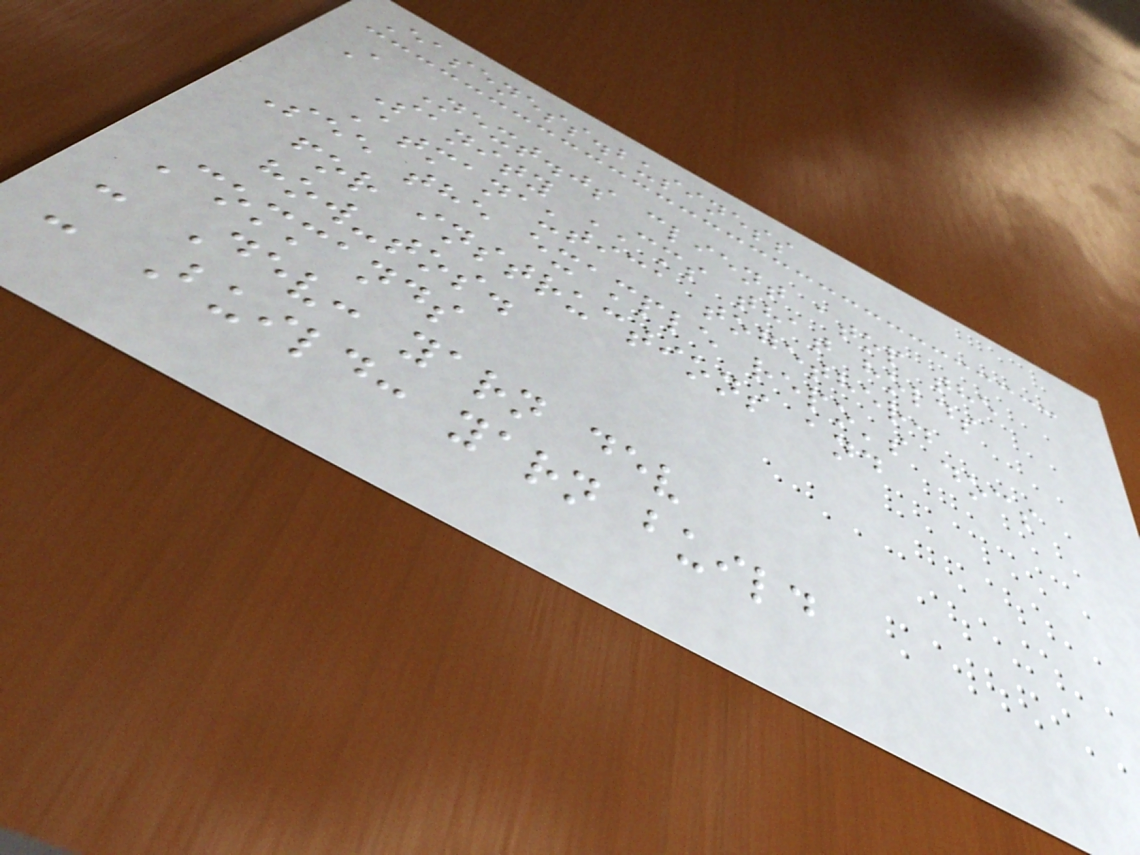Easeness.business
A Next.js client atop the
Sanity CMS that holds
Atmanautica together.
See the example repo's docs
for instructions and
how-tos.
Commands
- Dev: yarn dev
- Build: yarn build
